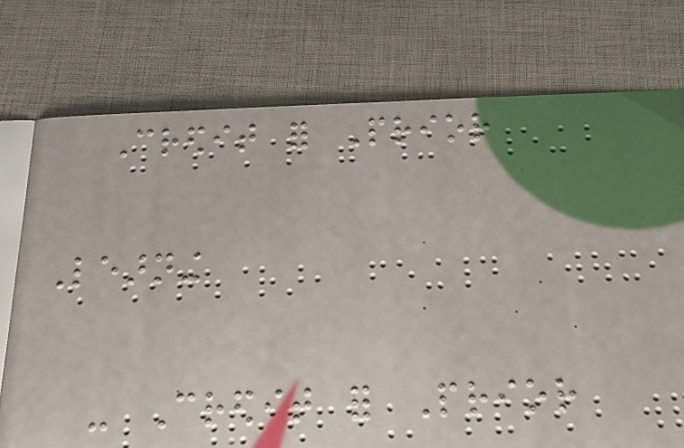Credit for Prior
Learning
- Credit for Prior
